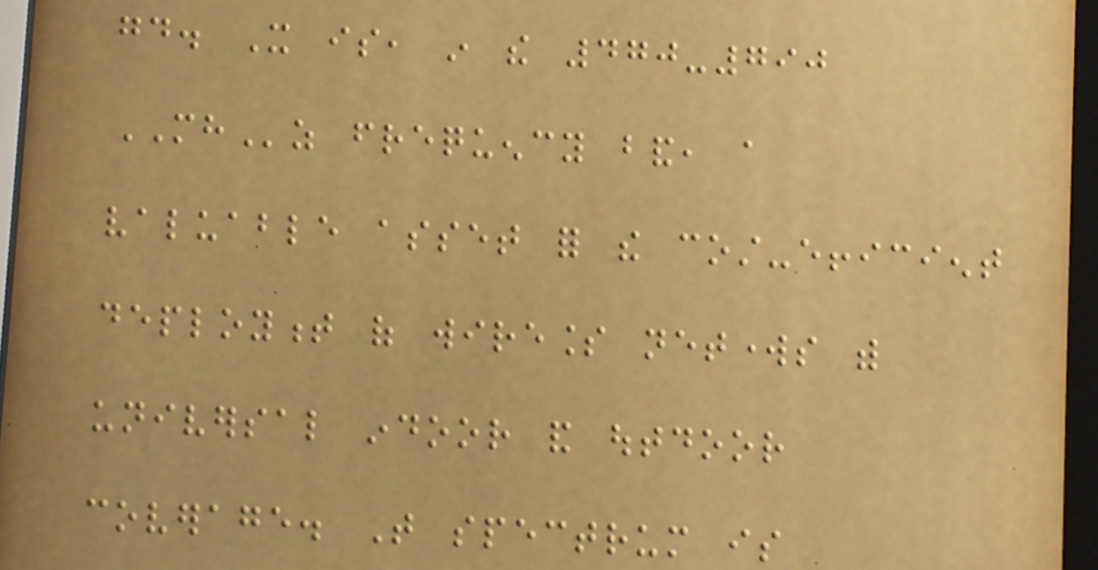good. It is, in the 470-790
MHz frequency band, a
valuable asset for the cost-efficient
deployment of wireless networks with
universal indoor and outdoor
coverage. That spectrum is
